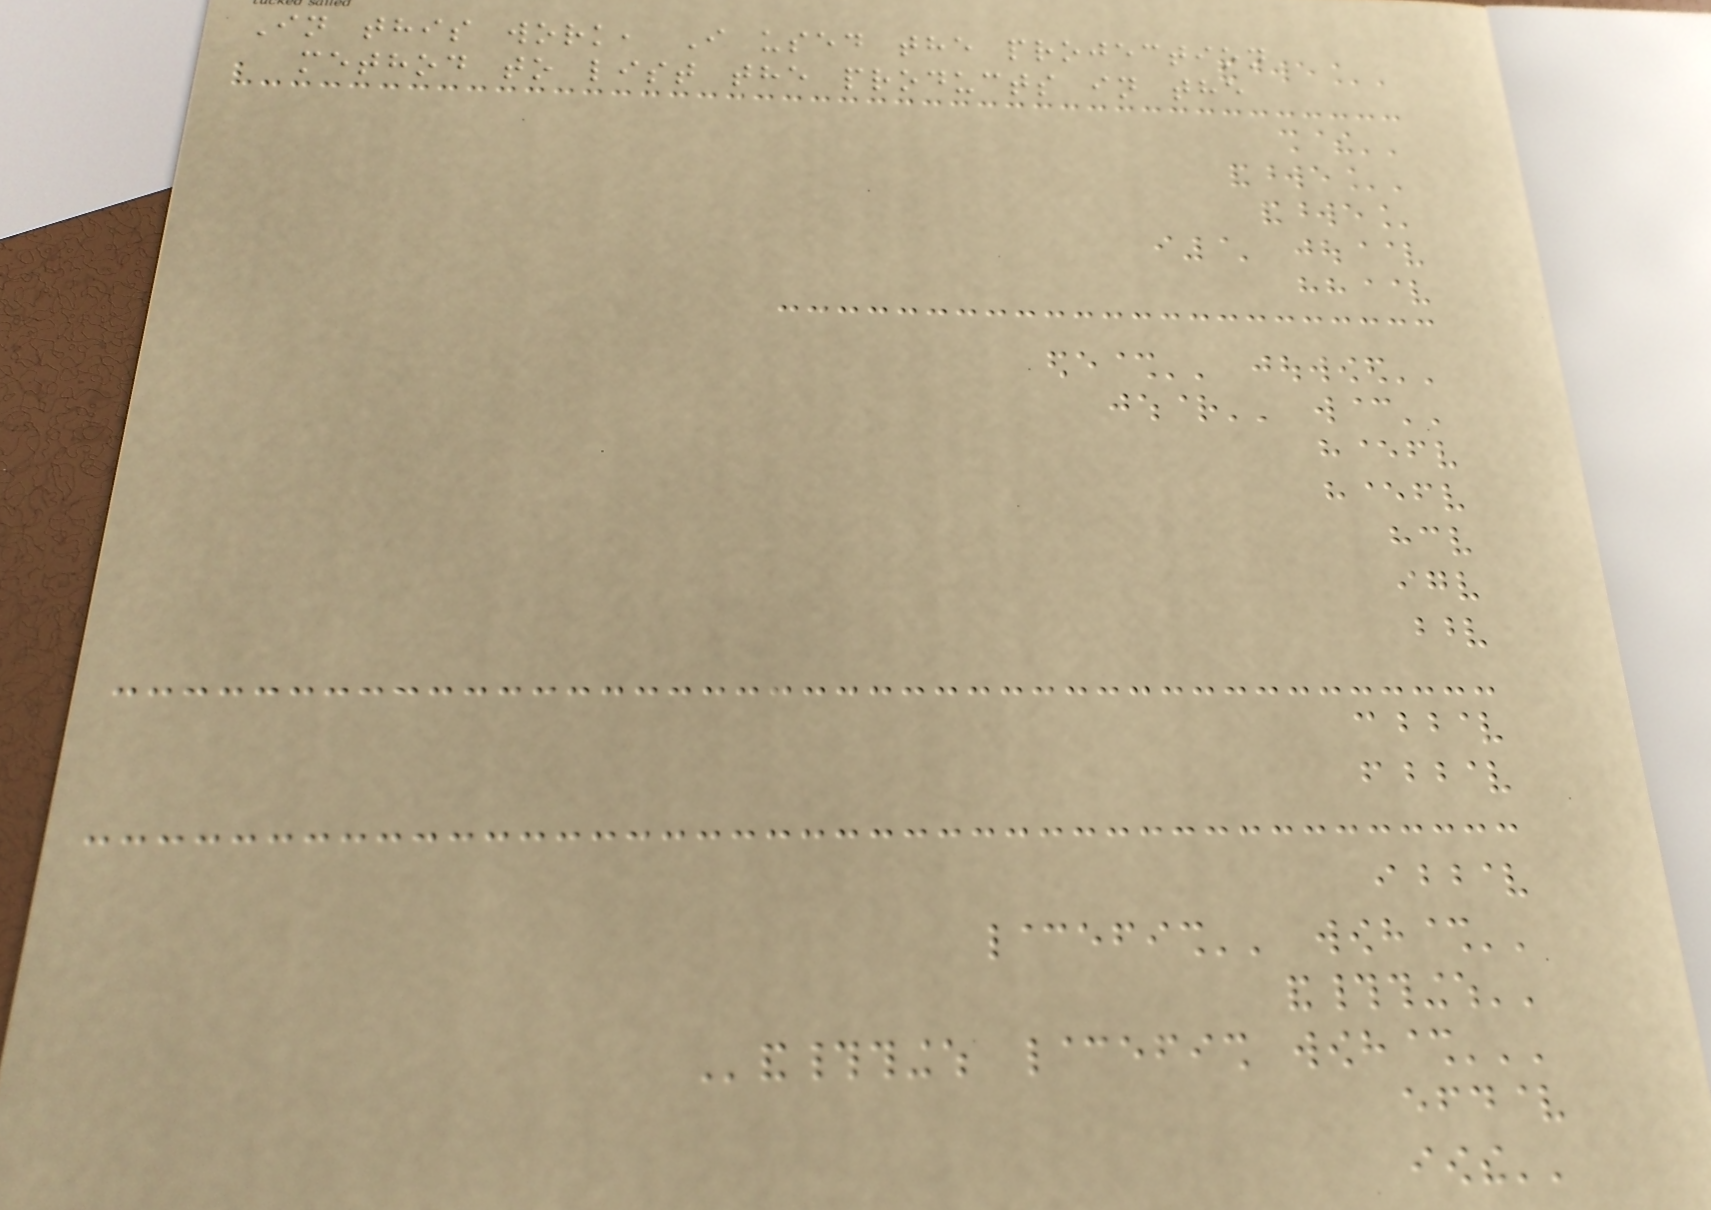In this work, I used the projection
method to list the products in the
